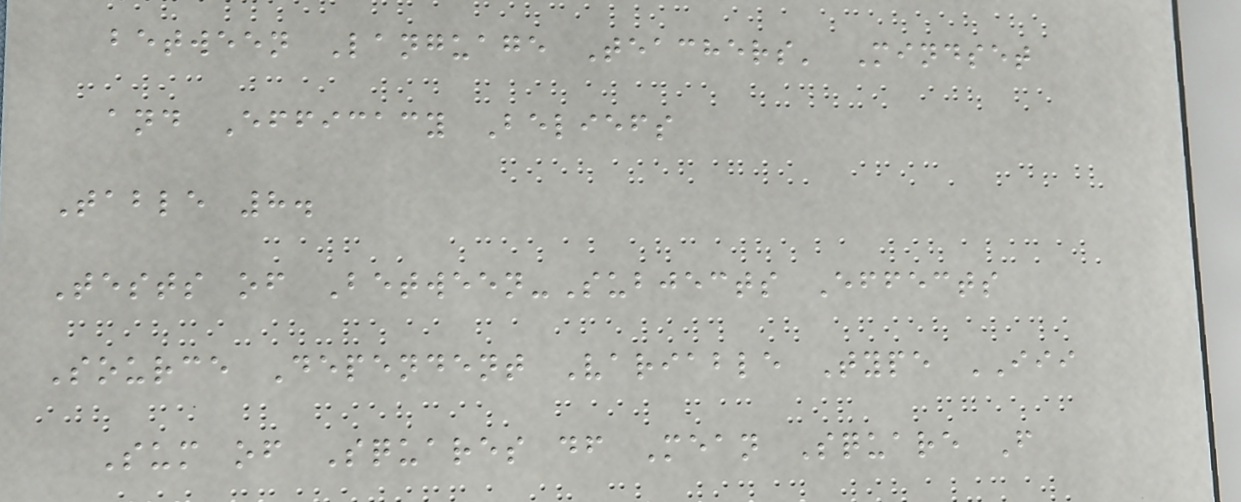between Language Teachers' Mindset
and Efficacy Beliefs
Table 8.
Tests of Between-Subjects Effects
Source Dependent Variable Type III
Sum of Squares df Mean Square F
